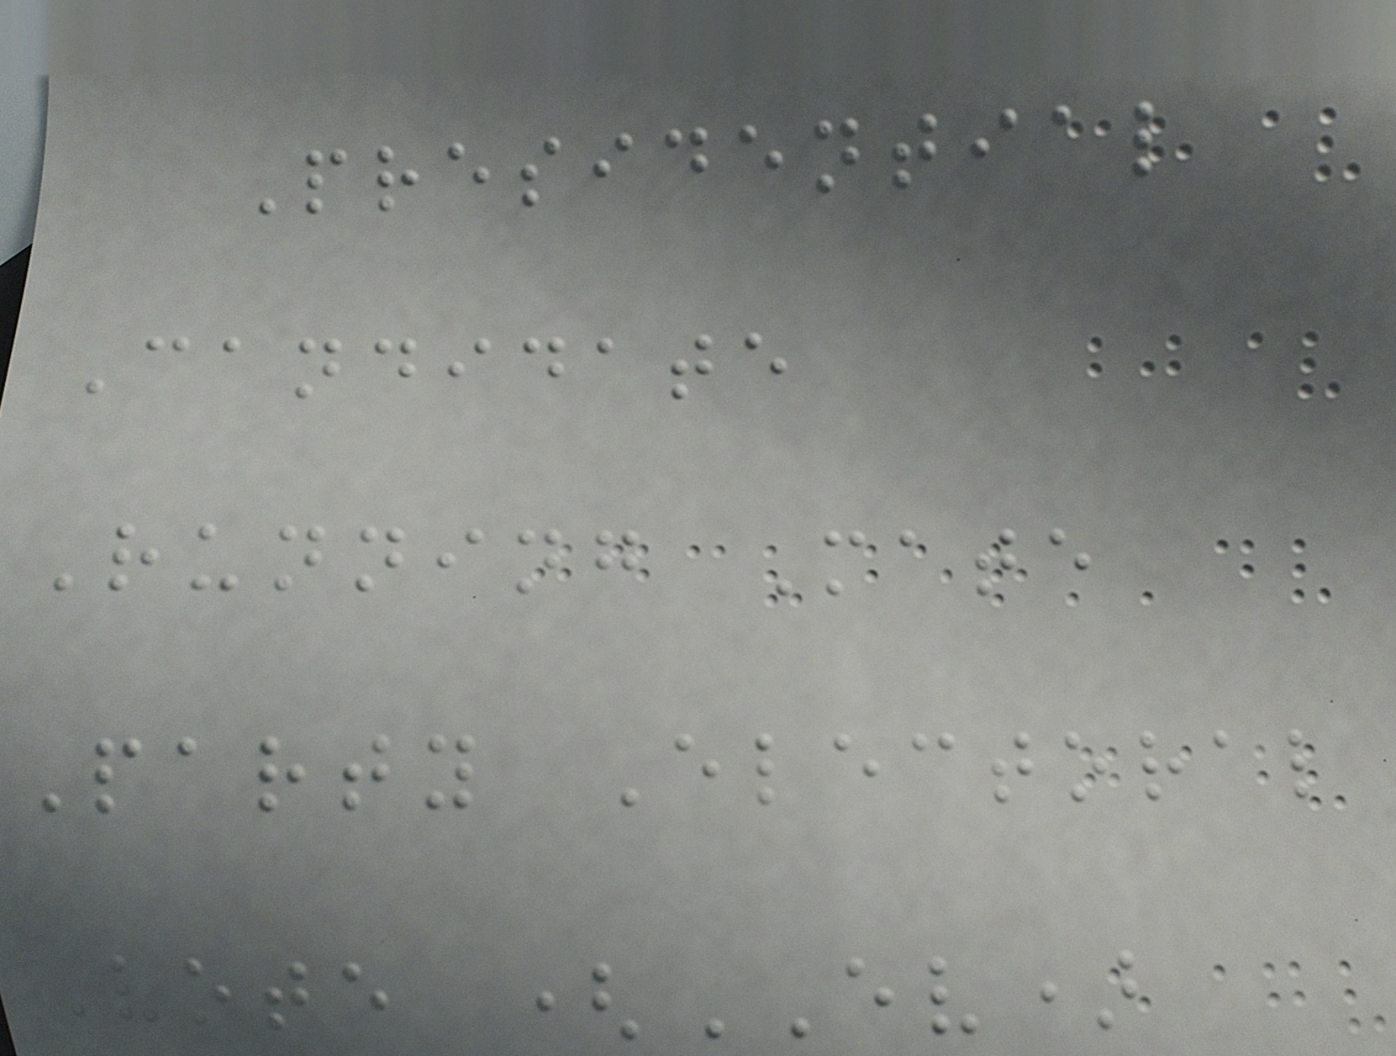Presidential
Candidate
Running Mate
Party Electoral
Vote (EV)
